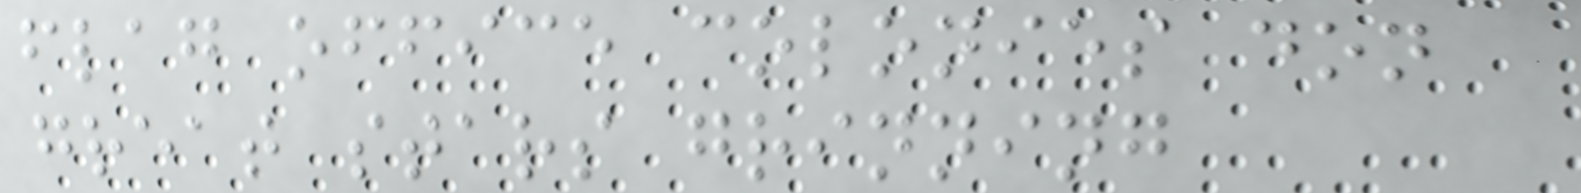flag office colonies don
great stars grinning
